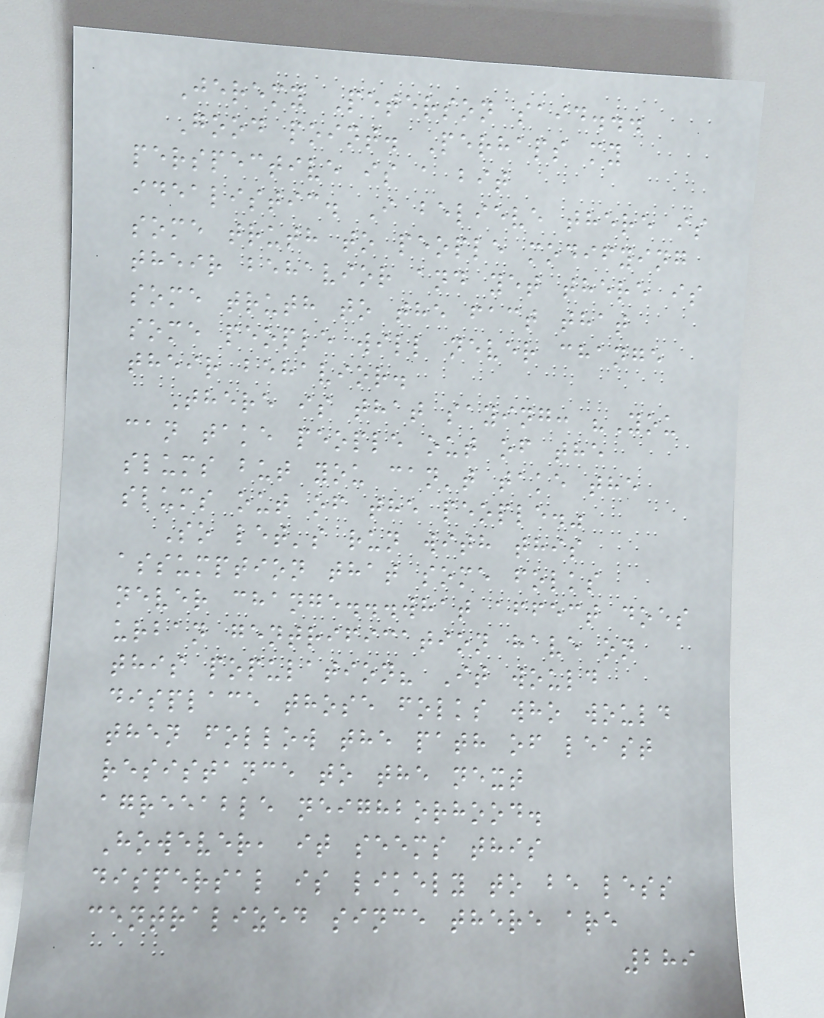Jeremy Peterson said...
Good point. Perhaps my
perspective is a bit
idealistic. I believe there is
some truth to people modifying
their behavior and yet there is
some truth to the fact that
some people will never change
their behavior.
There is that saying: "You
can take people out of the
slums but you can't take the
slums out of the people."
So let's run with this
assumption that some folks
never change...what affect does
urban gentrification have on
this population? It would
displace those folks who would
then follow the path of least
resistance to the next
agreeable neighborhood.
However, it seems this
dispersal is likely to be less
centralized since there are
289
